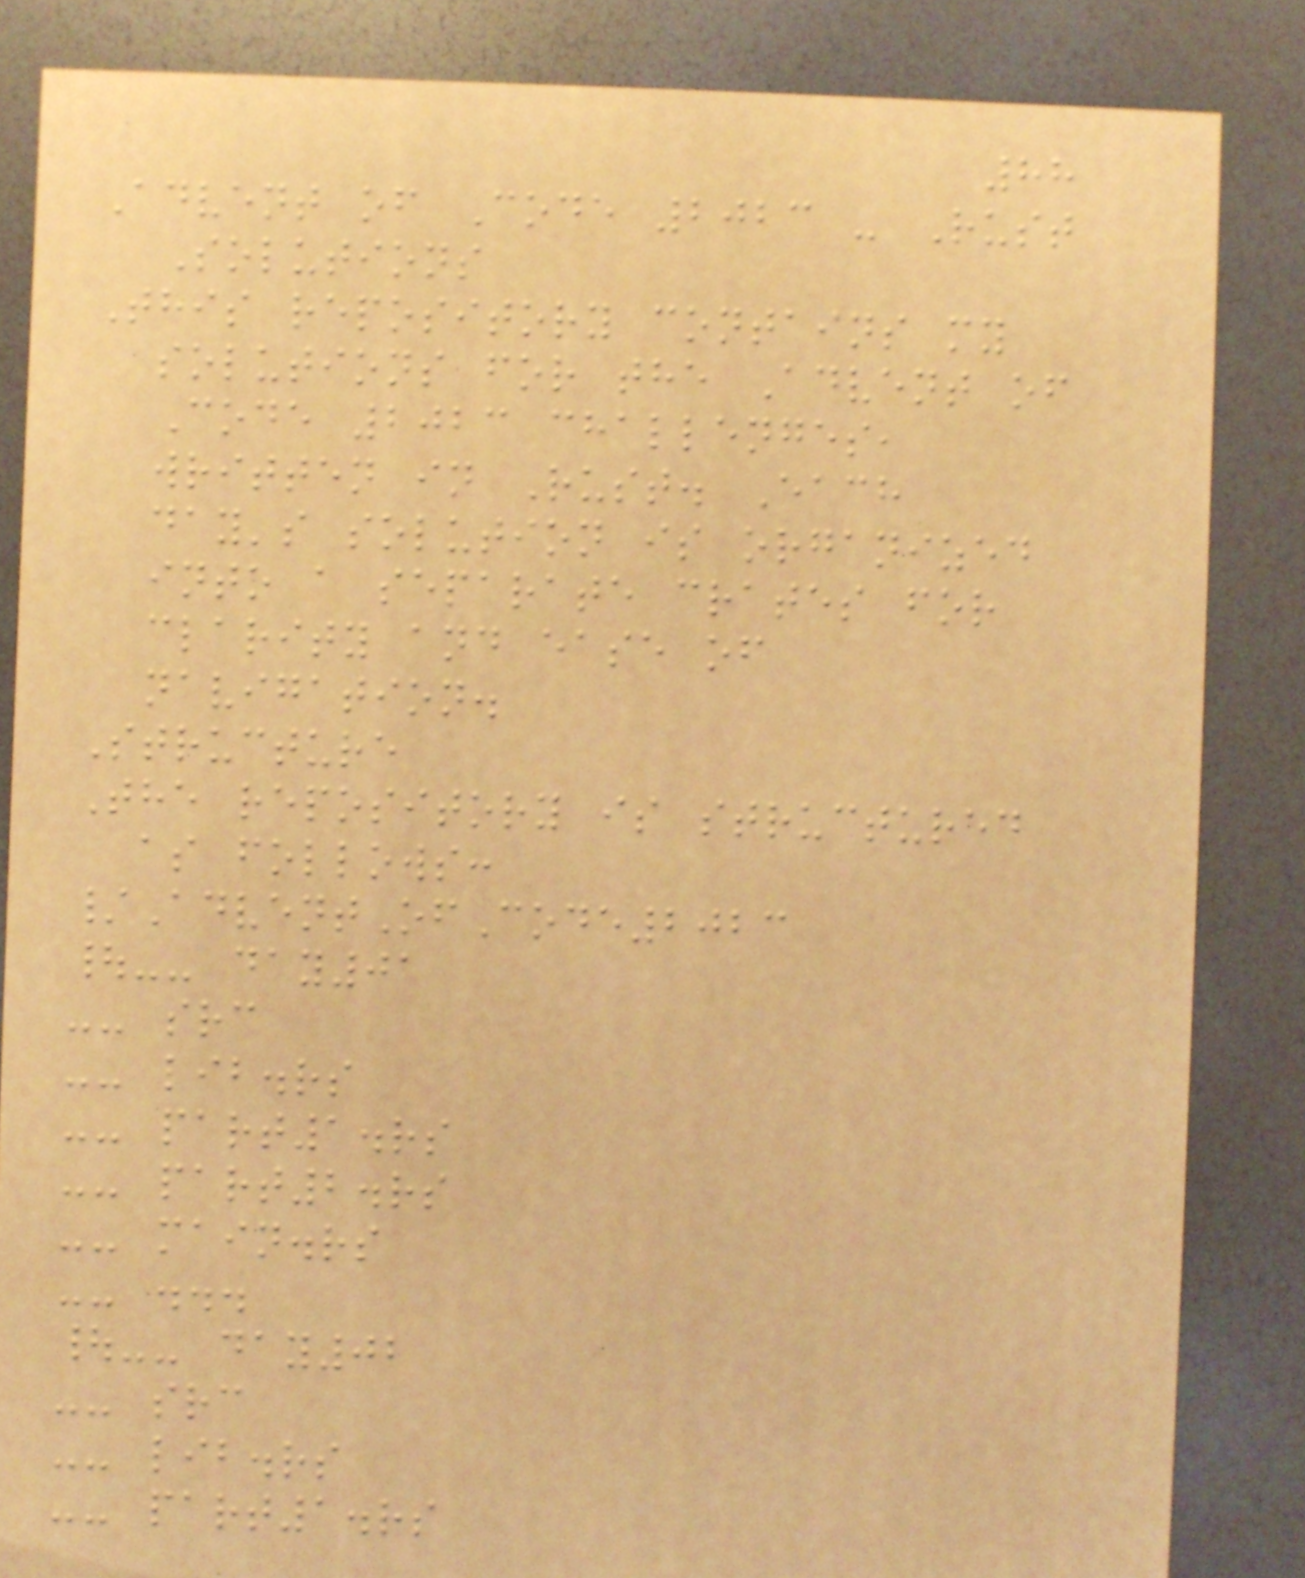88
Advent of Code 2023 - Rust
Solutions
This repository contains my
solutions for the Advent of
Code 2023 challenges,
written in Rust. Each
day's solution is organized
into a separate crates for
clarity and ease of
navigation.
Structure
The repository is structured
as follows:
/AdventOfCode2023
|-- day01
-- src
-- lib.rs
-- part1.rs
-- part2.rs
-- main.rs
-- ...
|-- day02
-- src
-- lib.rs
-- part1.rs
